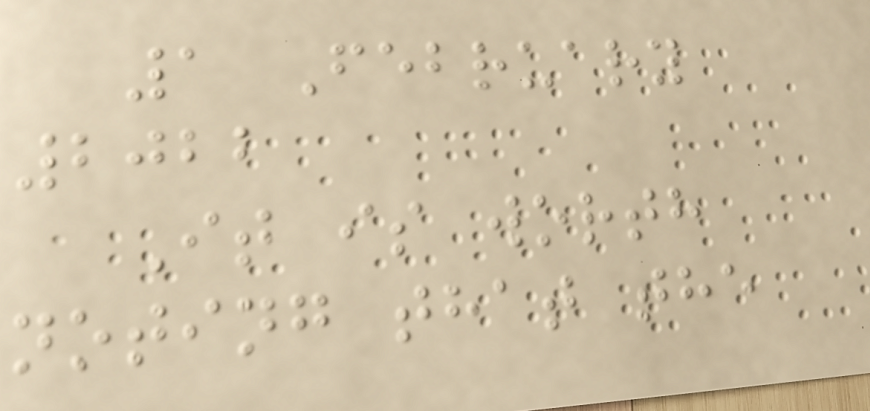1 February
2022
It is worth
noting that the
